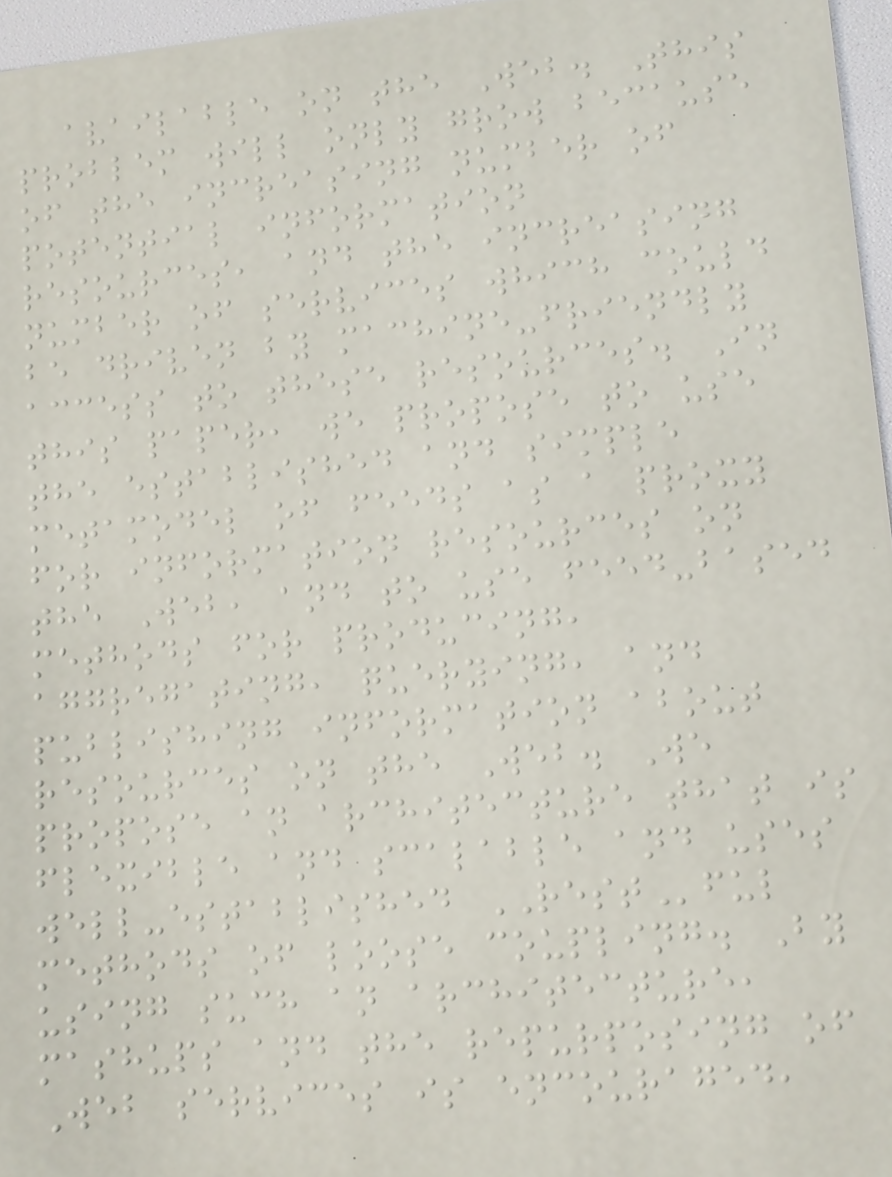available on the Web. This
problem will only grow because
of the increasing number of
potential information
resources, and the increasing
number of services which could
be driven by machine-friendly
access to these resources. In
this paper, we propose to use
the established and simple
metamodel of feeds as a proxy
for information resources on
the Web, and to use feed-based
methods for producing,
aggregating, querying, and
publishing information about
resources on the Web. We
propose an architecture that is
flexible and scalable and uses
well-established RESTful
methods of loose coupling. By
using such an architecture,
mashups and the repurposing of
Web services is encouraged,
